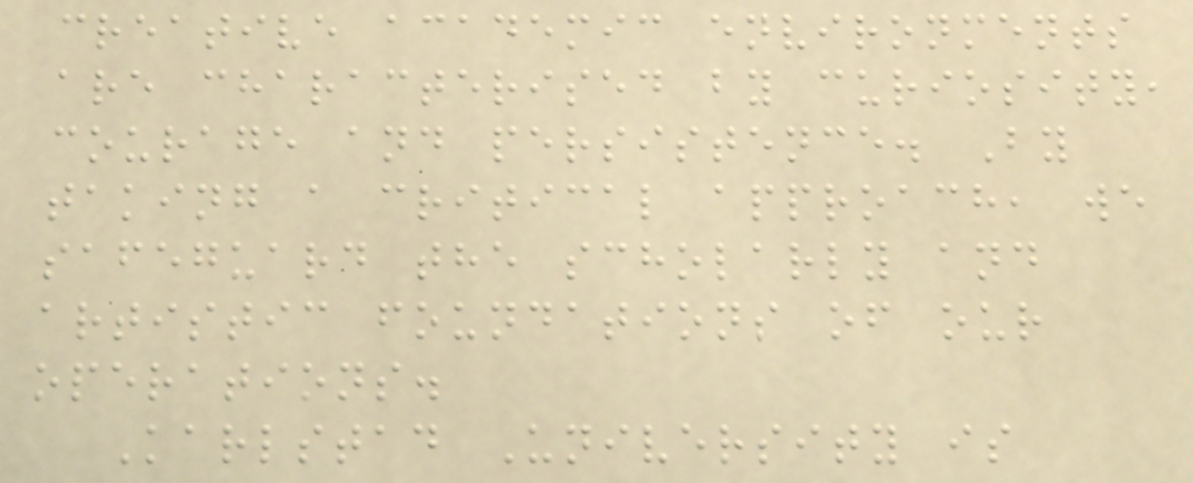creative academic environments
are characterised by curiosity,
courage and persistence. By
taking a critical approach, we
safeguard the scholarly and
artistic foundations of our
operations.
Karlstad University is
